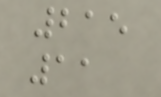215
11
